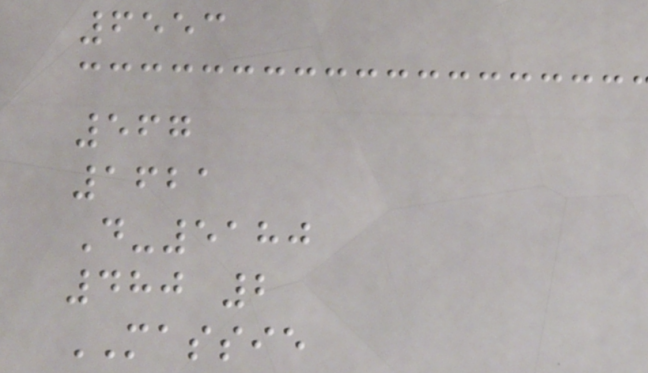6553
567
1621
D-5180
480 2
MASSIE
